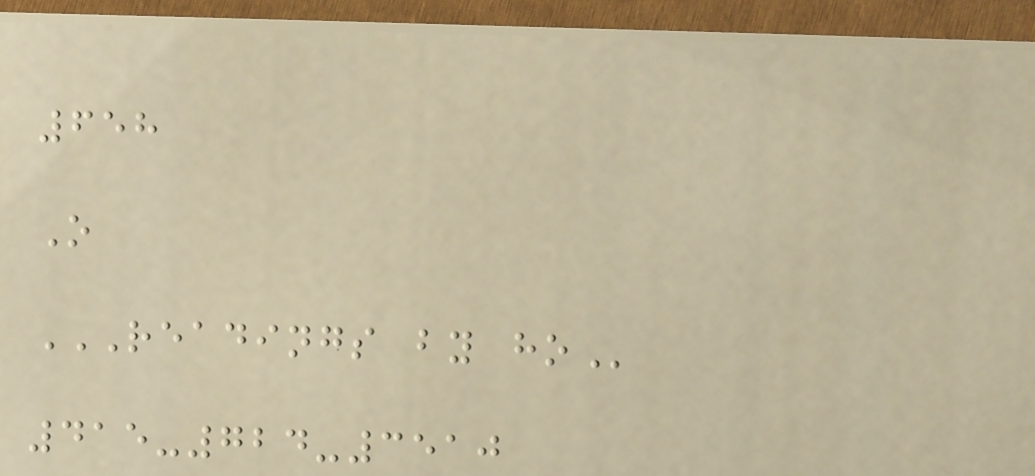658
O
READINGS BY HO
415-724-3510
